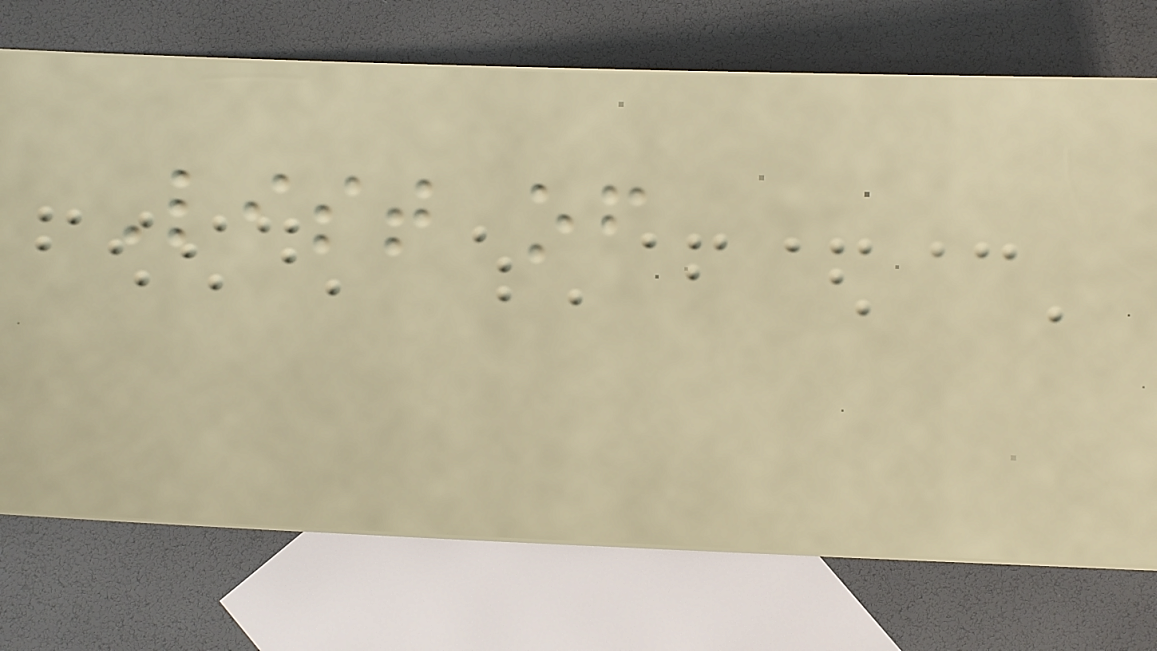List of
